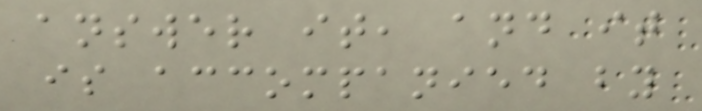answer it, and it
is accompanied by
